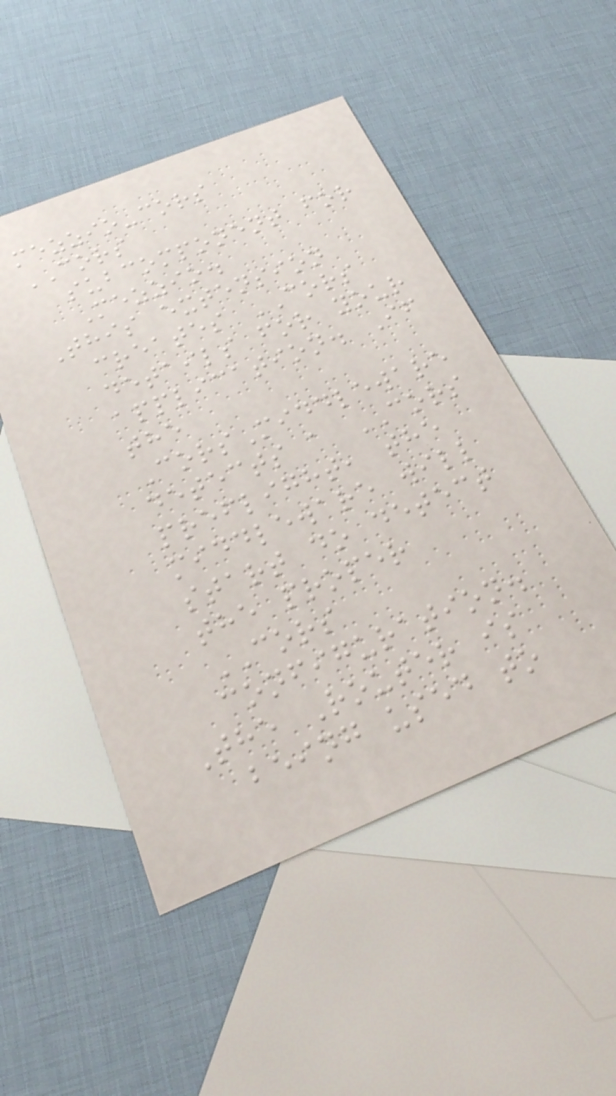mezzio-cors
CORS
subcomponent for
Mezzio.
This extension
creates CORS
details for your
application. If
the
CorsMiddleware
detects a CORS
preflight, the
middleware will
start do detect
the proper
CORS
configuration.
The Router is
being used to
